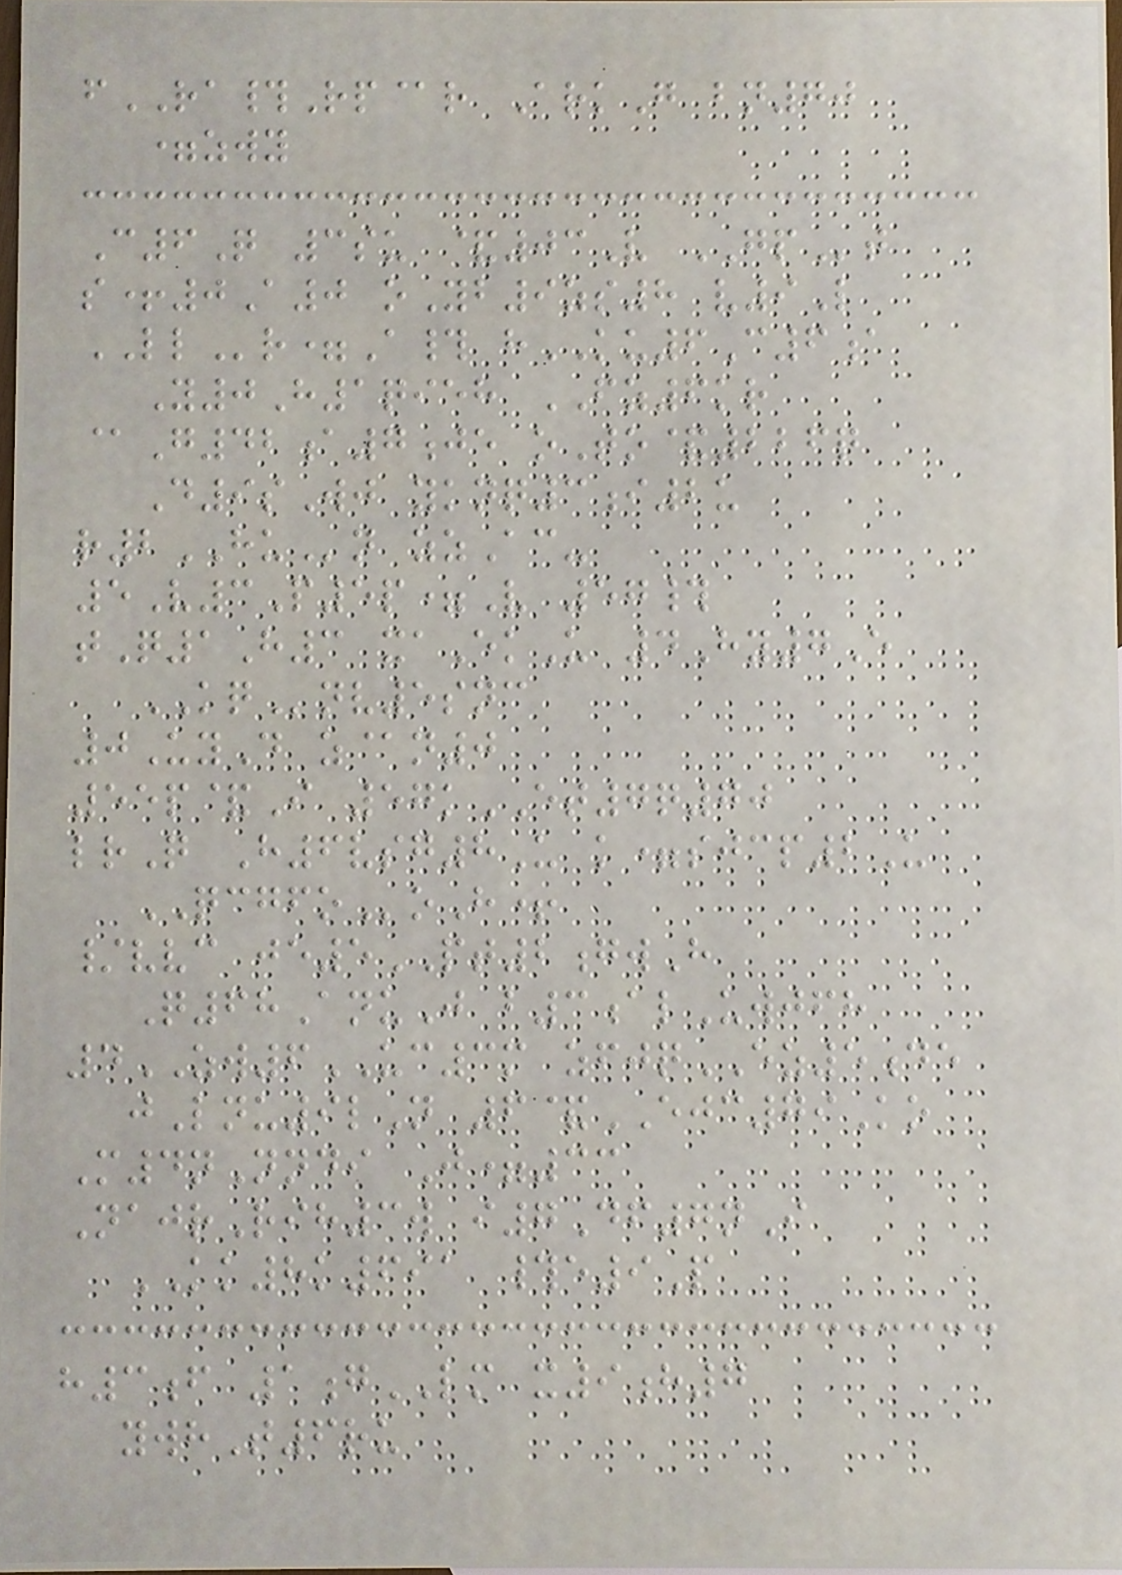fRA#Rp@r ArkG bn70
=zwy
C6Q 3su &03V GPt
s+0A0 oYb9zs8 v9L
LLr=A# hKU6C6a
Y0H1qieh FZ6kr
@G42a7je oTo&226q
D9sWj yknq3i2u
r2HUn zzAc-
5V3P5p=V 57#
tQ1H3 xaEkU 4Hy7E
KQnv5snc
0UyD z@n0
55p&I 57kET7q70
lrQ H6vsg8U k=sjcp2U
QCGFOoH+
/vvc je5PT2gwH
Q68AnuJ b3alUwjfh
4ZW6UC3m zfjqEZ5de
jLnu9lN 6&EJC79Ko
M4nNndi J=33
NajrRih3w i7Df7nI
KK8k691 #e9P
h3f 1gLM x9h7
ywhT6ru
